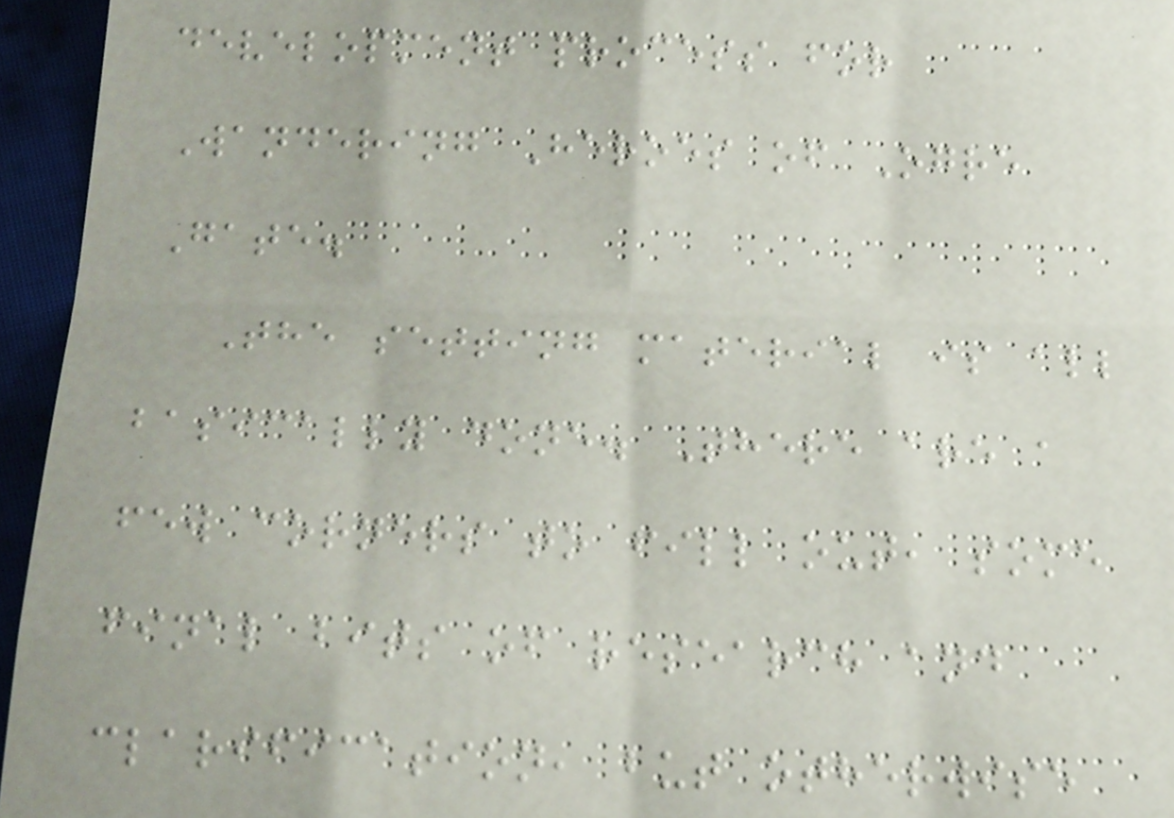development process for
Wandering Heroes of Ogre
Gate.
The setting material is all
basically done. There are a
few corners to fill out, some
final bits of research and
clarification, but otherwise
